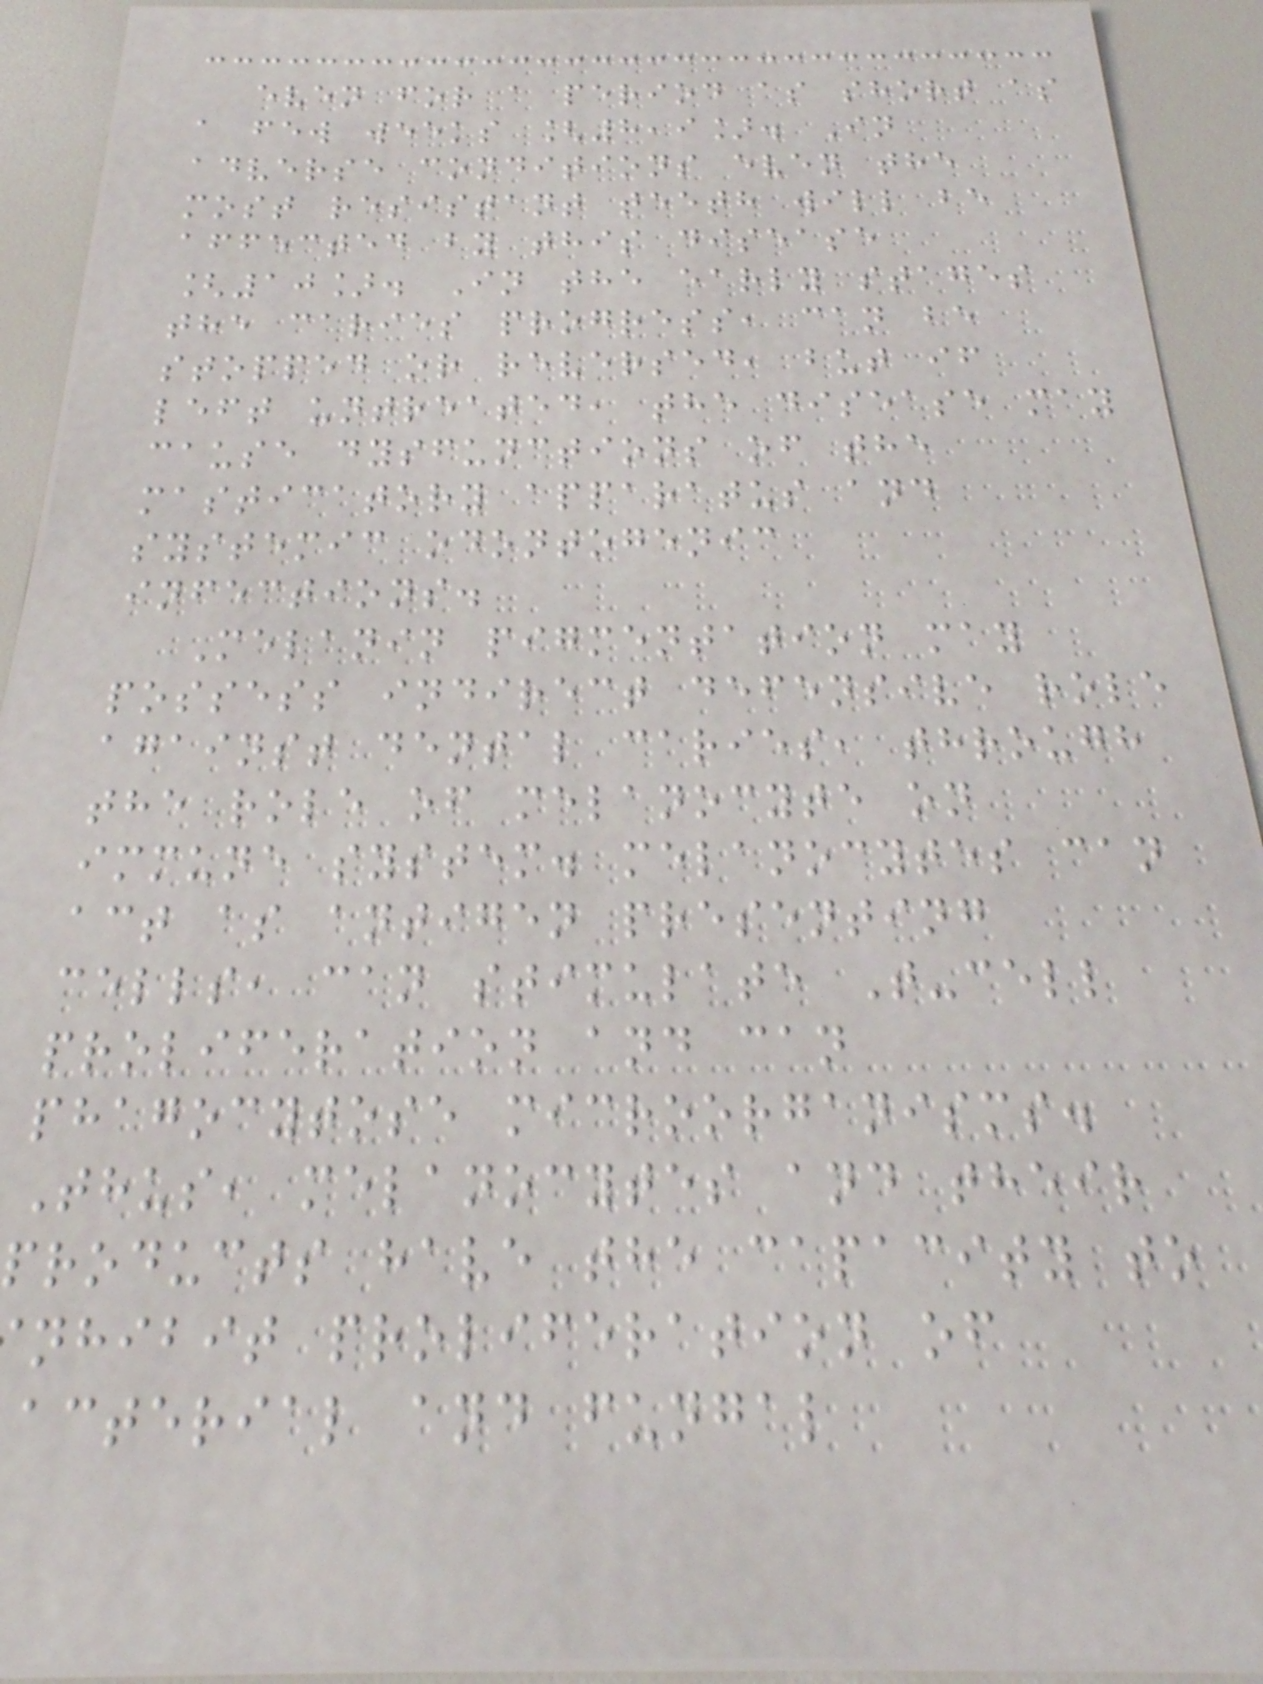even for a period as short as
a few weeks [8,9]. In
adverse conditions even the
most resistant teeth will be
affected by this disease
[10]. In the early stages
the caries progress, can be
stopped or reversed, but if
left untreated, the disease may
cause dysfunctions of the
masticatory apparatus and
systemic odontogenic
infections.
Melanin pigmentation may
possess indirect defensive role
against dental caries, through
the role of melanocyte on
immune system. melanocytes can
act as antigen presenting
cells, can stimulate T-cell
proliferation and can
phagocytose microorganisms.
Thus, melanocytes and their
products have the capacity to
nhibit proliferation of
acterial and fungal
